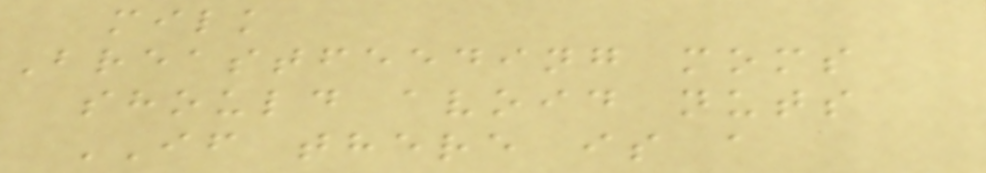milk
Breastfeeding moms
should avoid nuts
IF there is a
